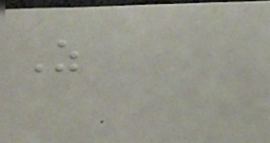As
